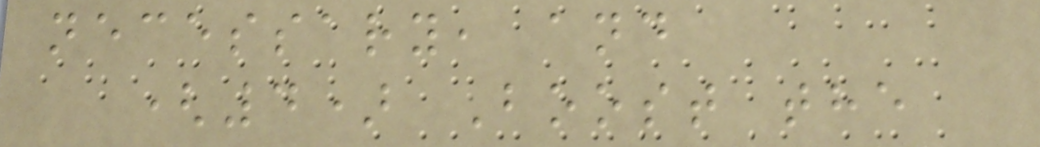necessary, and
(4) Boost the
